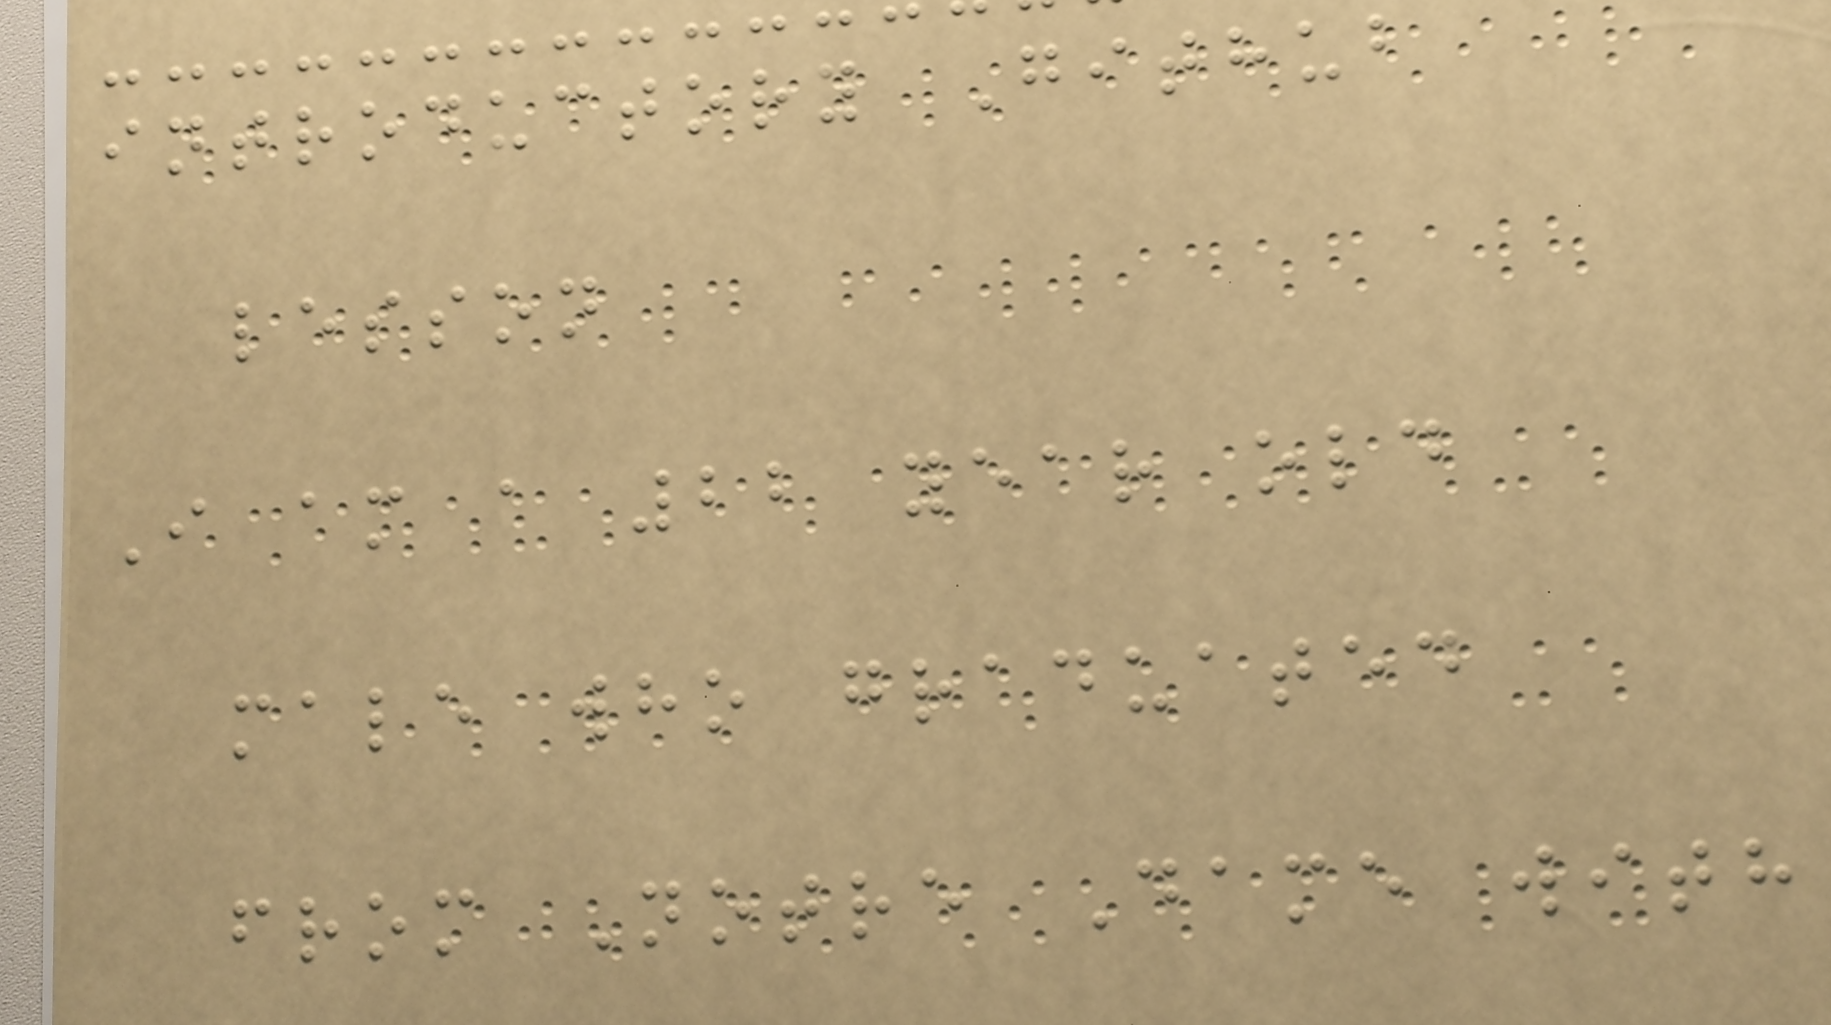introductory Github
lesson
I am a 22 year old
male who graduated
from Notre Dame with
